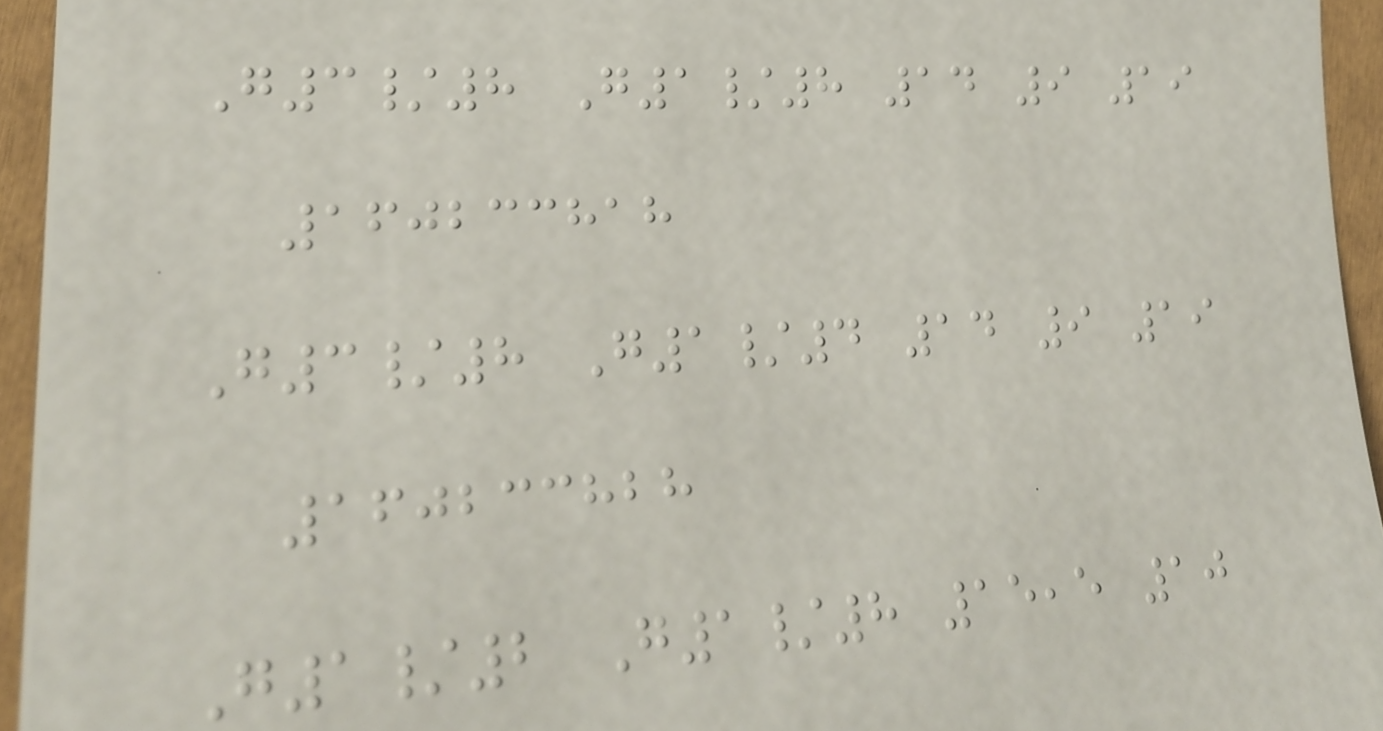G3/8 G1/8 14 9 19
160233818
G3/8 G1/4 14 9 19
160233828
G1/2 G1/8 15,5 10
